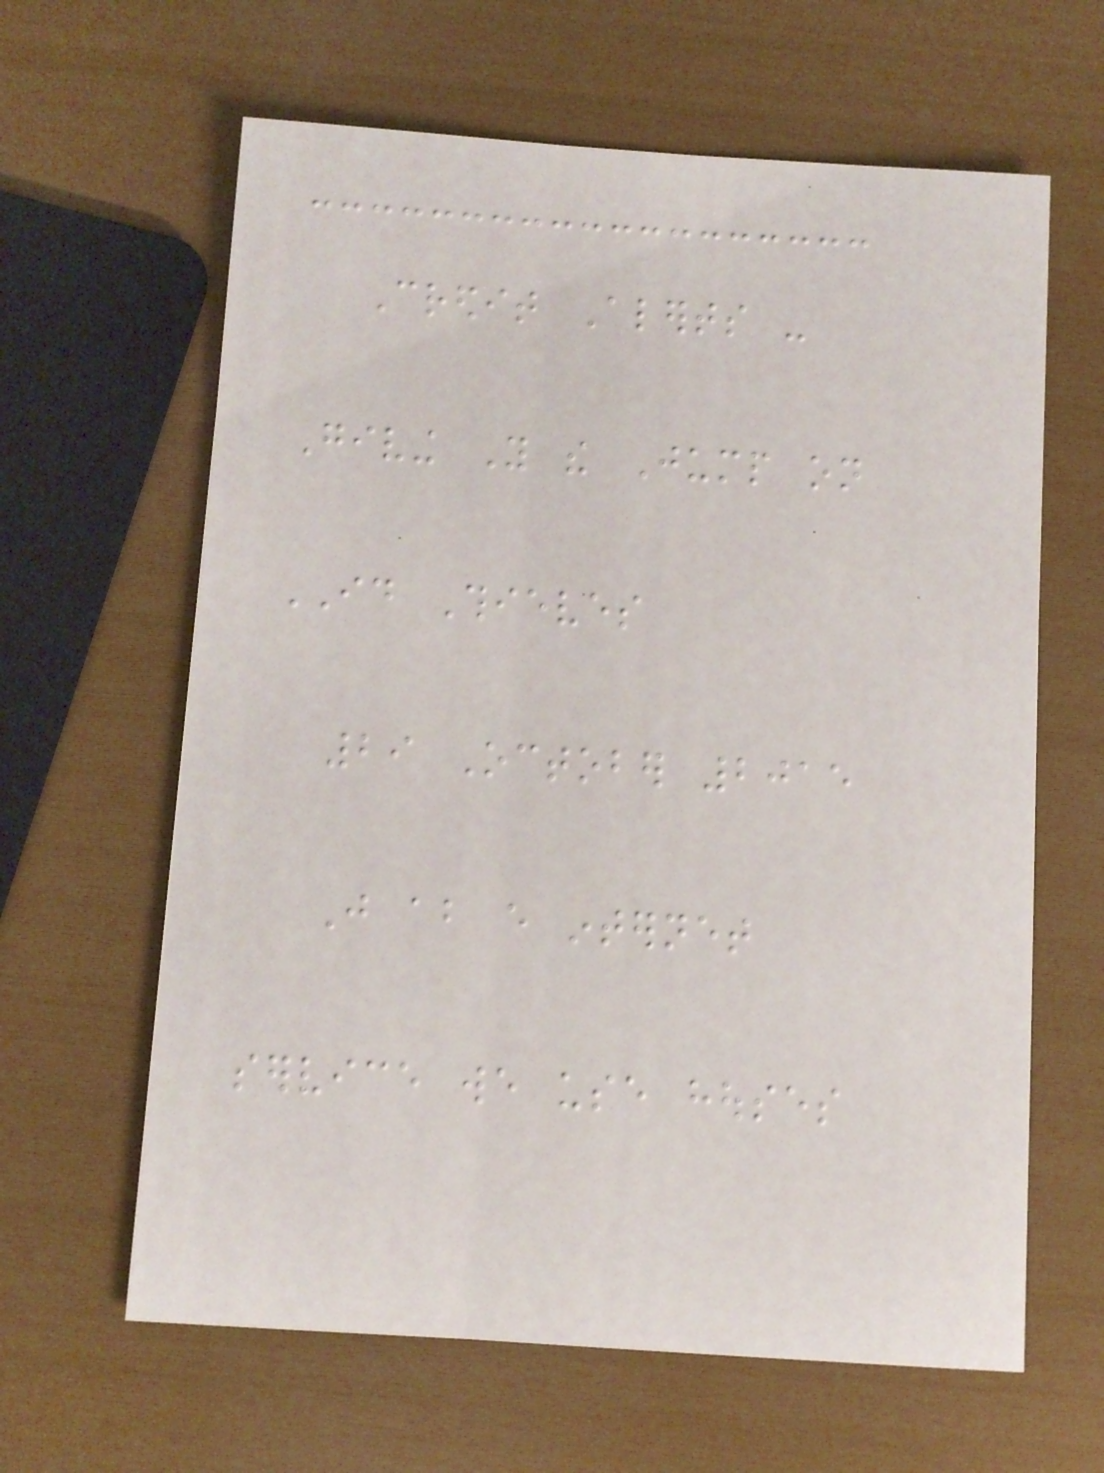Credit Alerts -
Giving You the Jump on
ID Thieves
29 October 2015
Just about every internet
service we use houses
